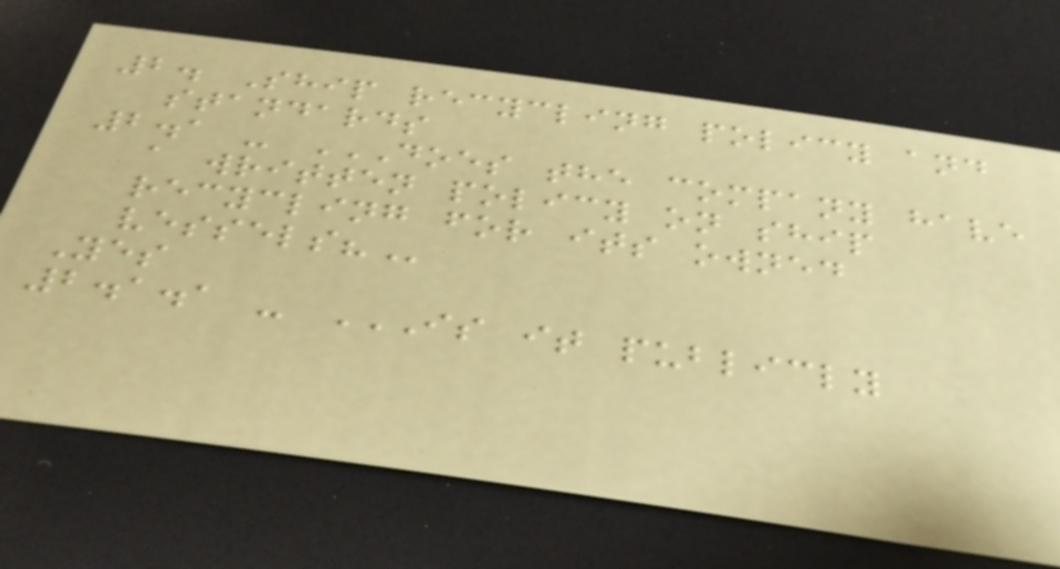2. Ship recycling policy and
standards
2.1 - DOES THE COMPANY HAVE
A WRITTEN POLICY ON SHIP
RECYCLING FOR ITS OWNED
VESSELS?
Yes
2.1.1 - IS IT PUBLICLY
